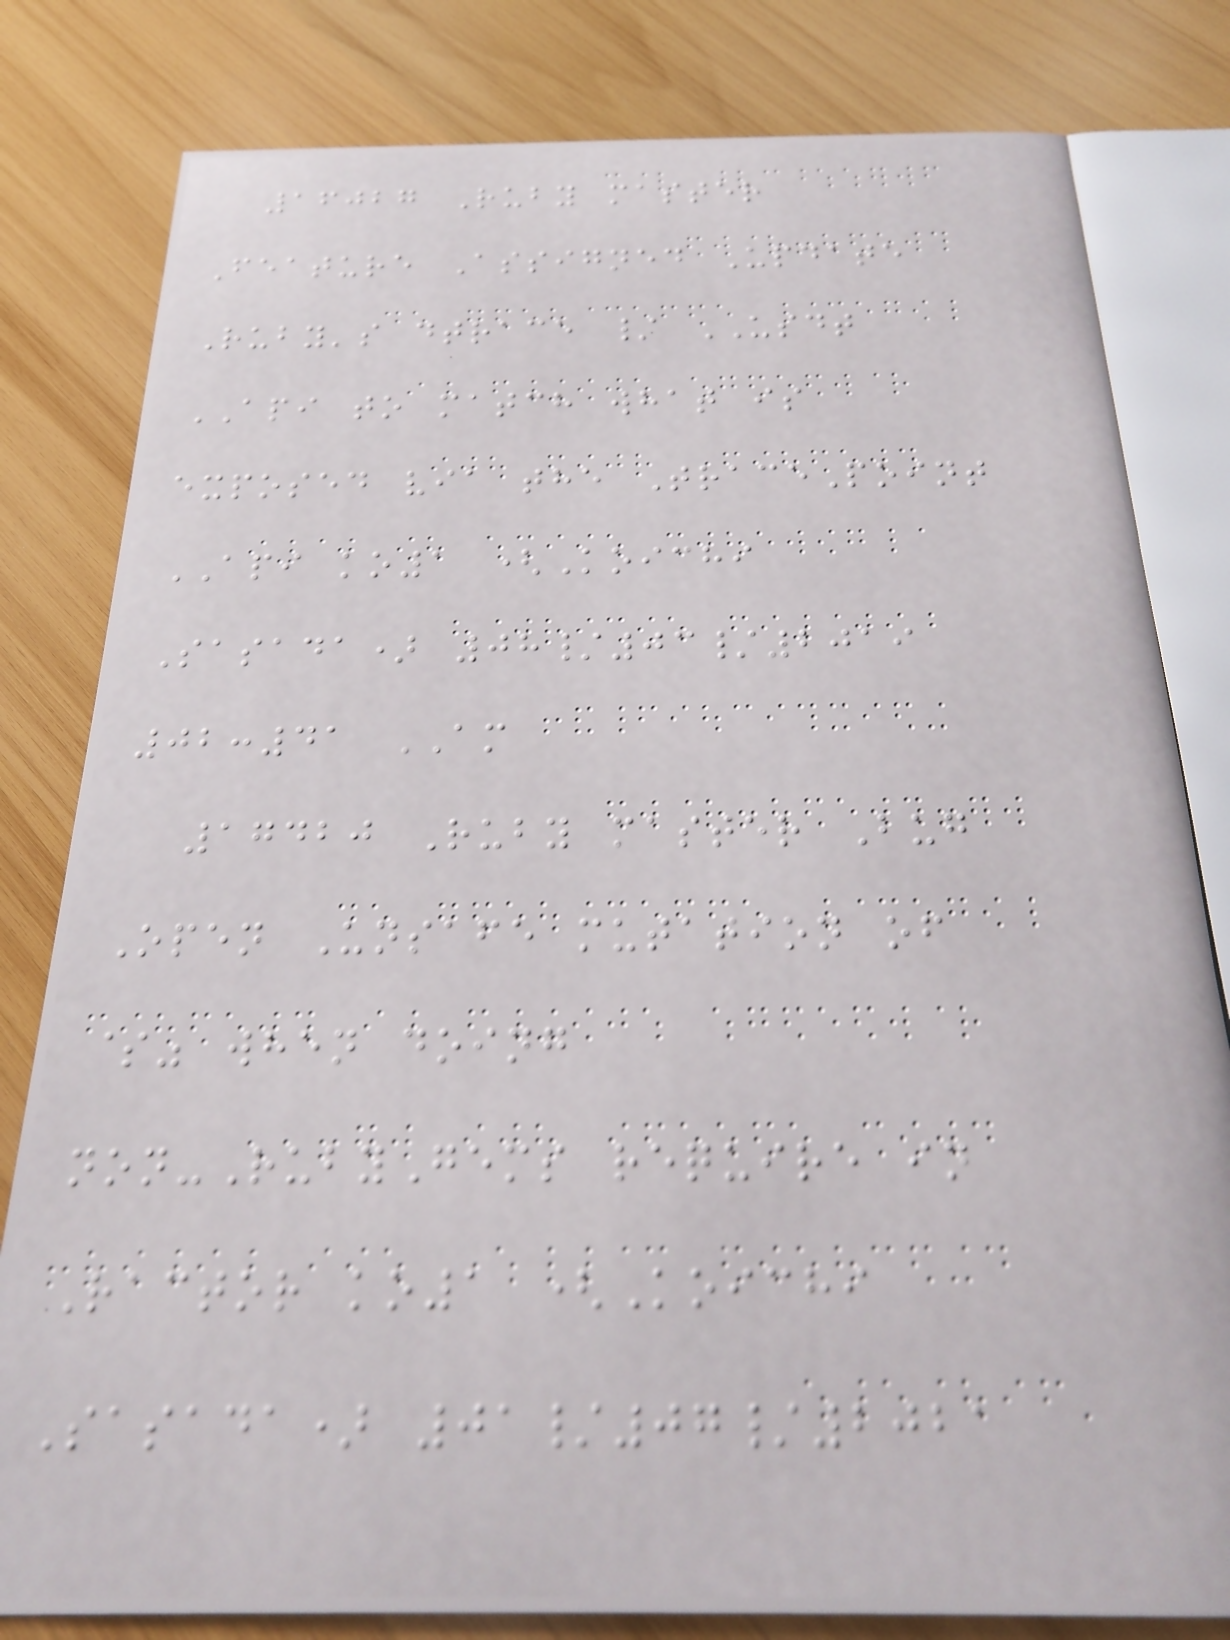16027 Ruby master
Feature Assigned Update
Ruby's dtrace / USDT
API to match what is
exposed via the TracePoint
API ko1 (Koichi
Sasada) 08/03/2019
02:41 AM
17420 Ruby master Bug
Open Unsafe mutation of
$" when doing
non-RubyGems require in
Ractor ko1 (Koichi
Sasada) 01/07/2021
